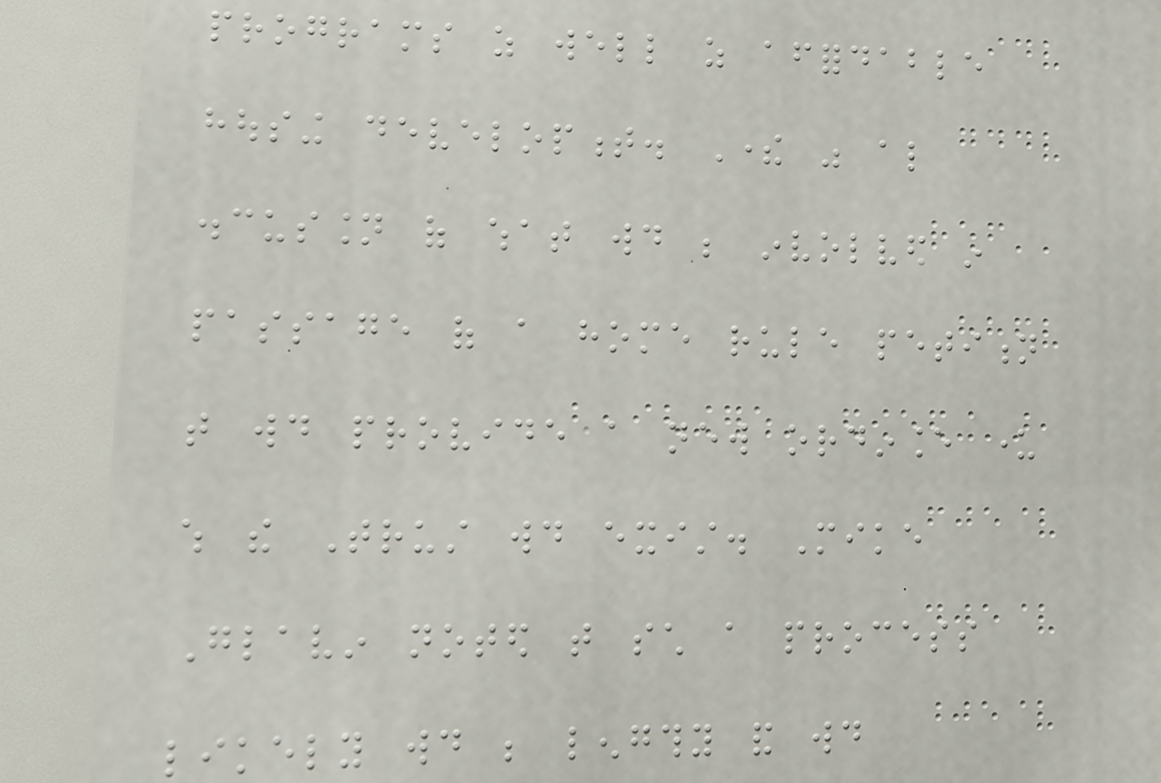programs as well as affordable
housing development. There was also
discussion of what would be involved in
passage of a home rule petition
that would provide a new ordinance under
which the Trust would exist. Mike
Glavin noted that such a process
likely would be lengthy and would
